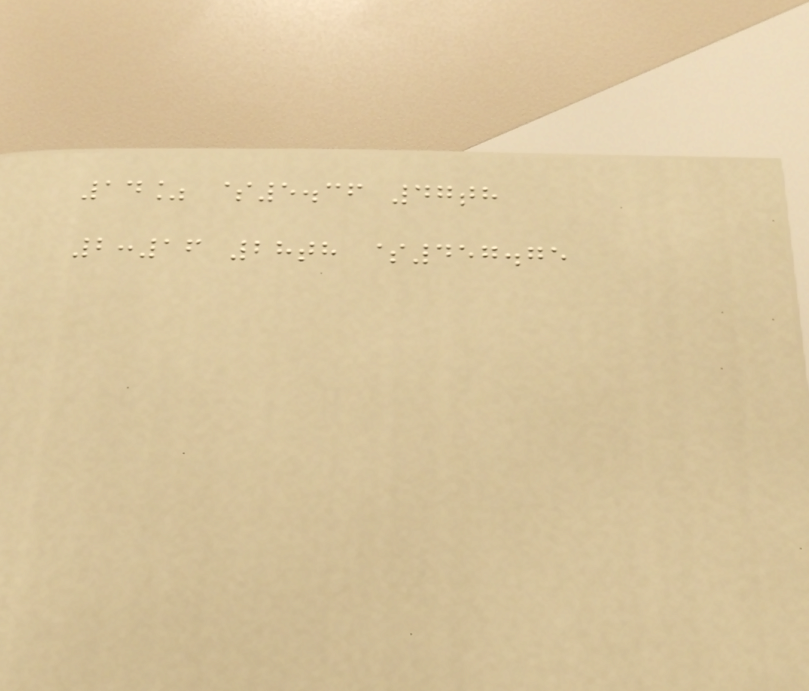14% $5.36 47th
2:16 28th $457.75
